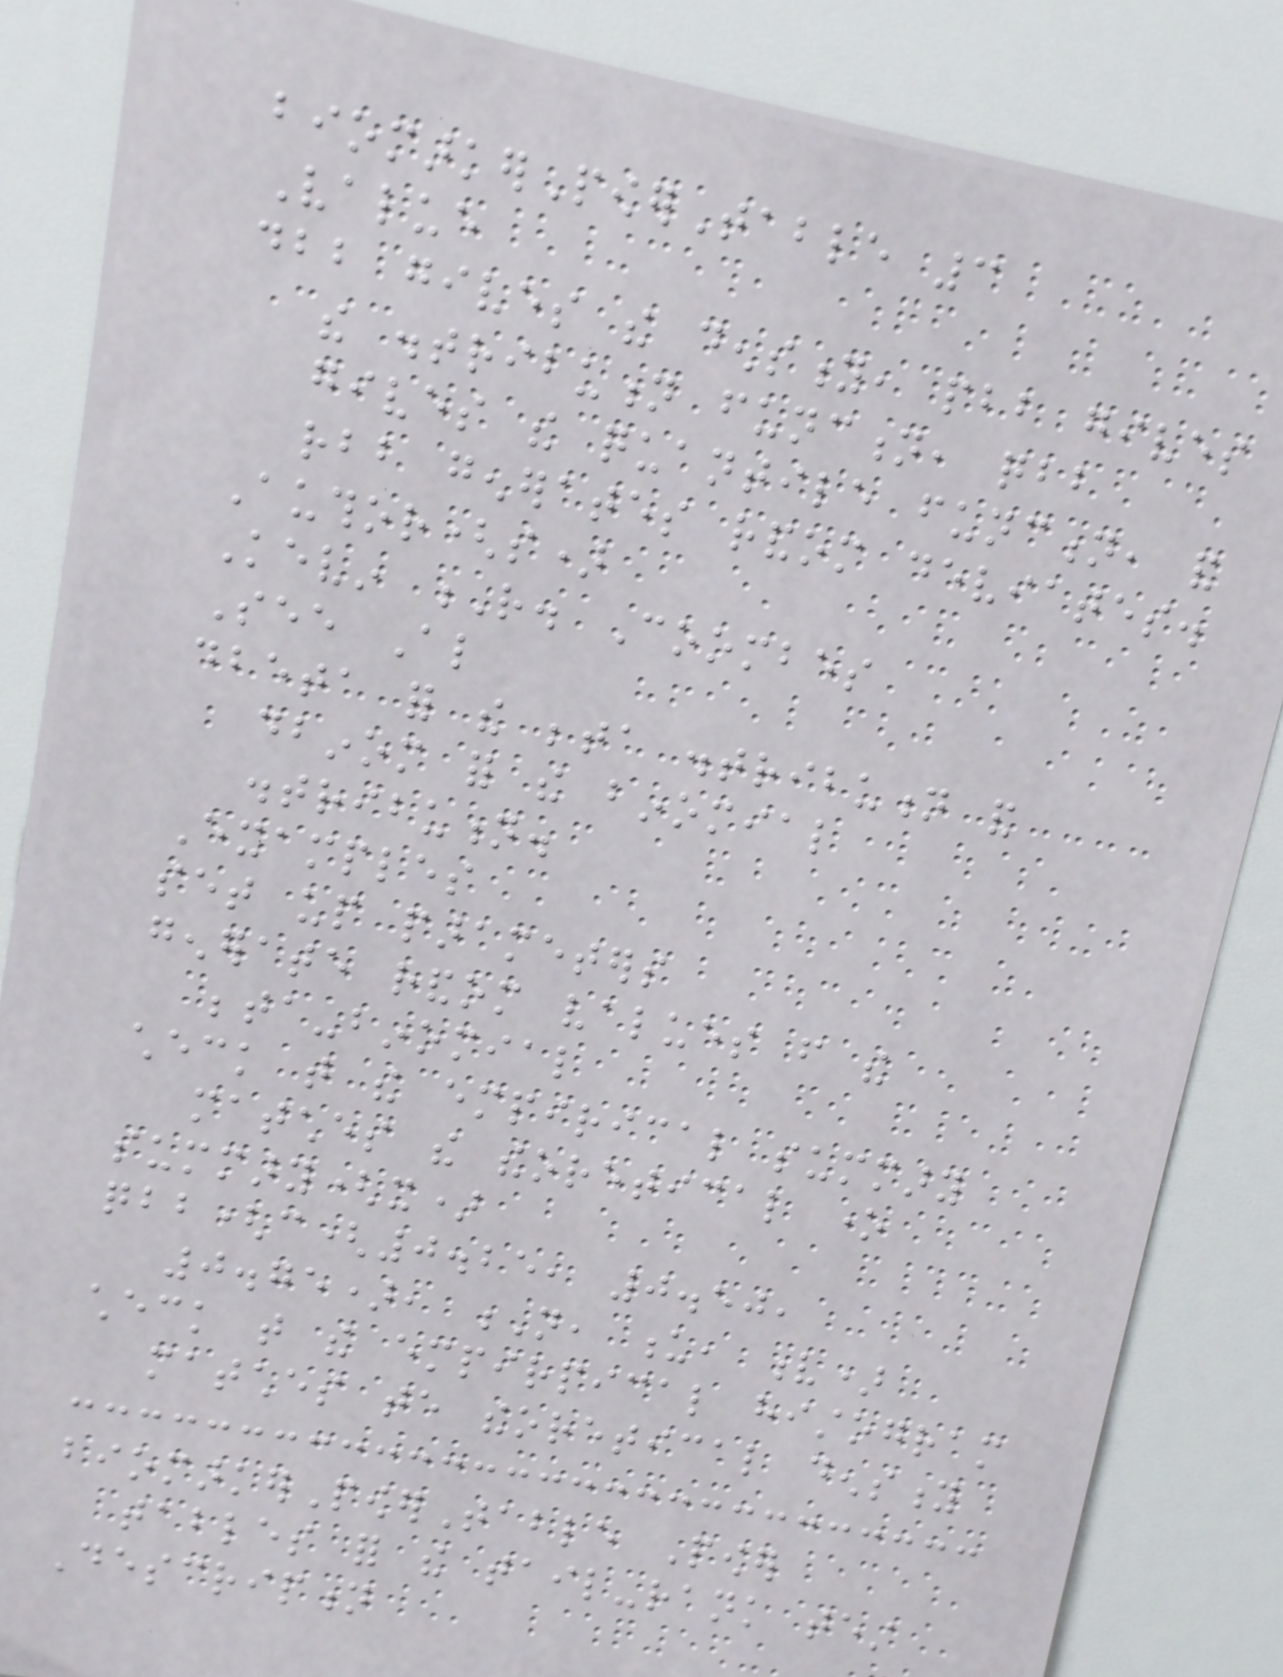biomarkerPowerTable 3
Value
dbb gives the density, pbb gives
the distribution function, qbb
gives the quantile function, and
rbb generates random deviates.
Author(s)
Kevin R. Coombes
See Also
dbeta for the beta distribution and
dbinom for the binomial
distribution.
Examples
set up parameters
generate random values from the
beta-binomial
check that the empirical summary
matches the theoretical one
summary(x)
qbb(c(0.25, 0.50,
0.75), N, u, v)
check that the empirpical histogram
matches te theoretical density
biomarkerPowerTable Power
tables for the tail-rank test
Description
